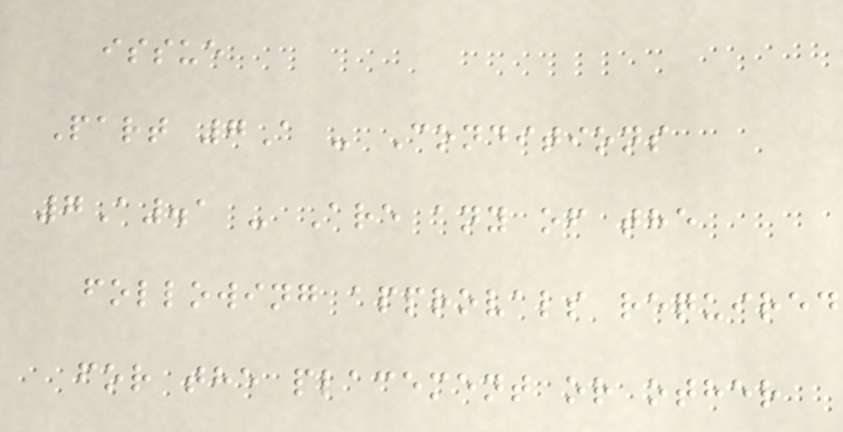issue
Part 7A - Conditions
7A.1 - Are any of the
following approvals required
for the placement or other
